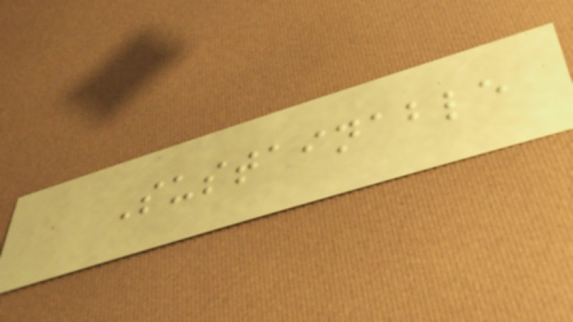Sustainable
